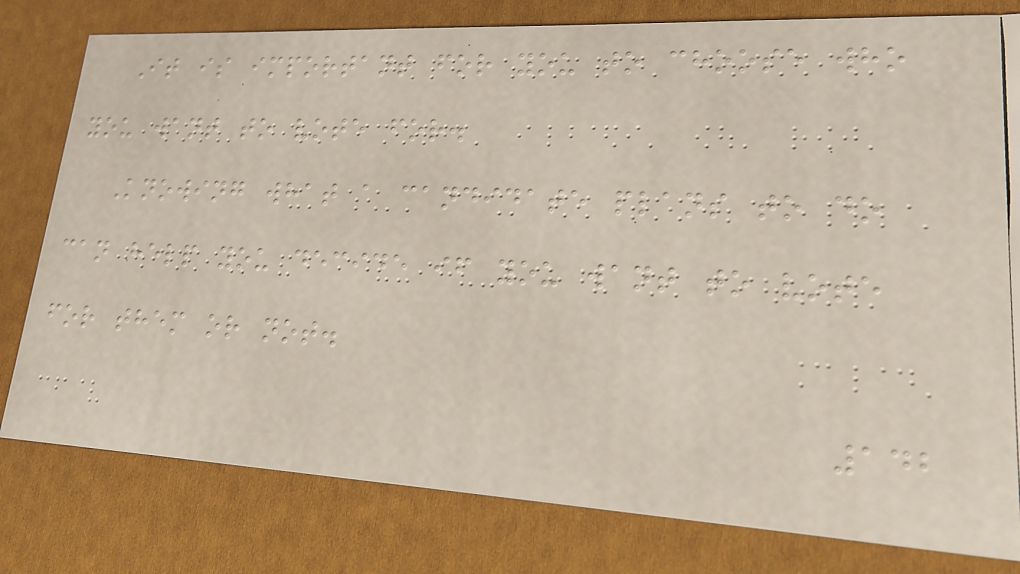It is important for you to choose who
you want to vote for.
Knowing what a candidate plans to do
can help you decide if you want to vote
for them or not.
142
